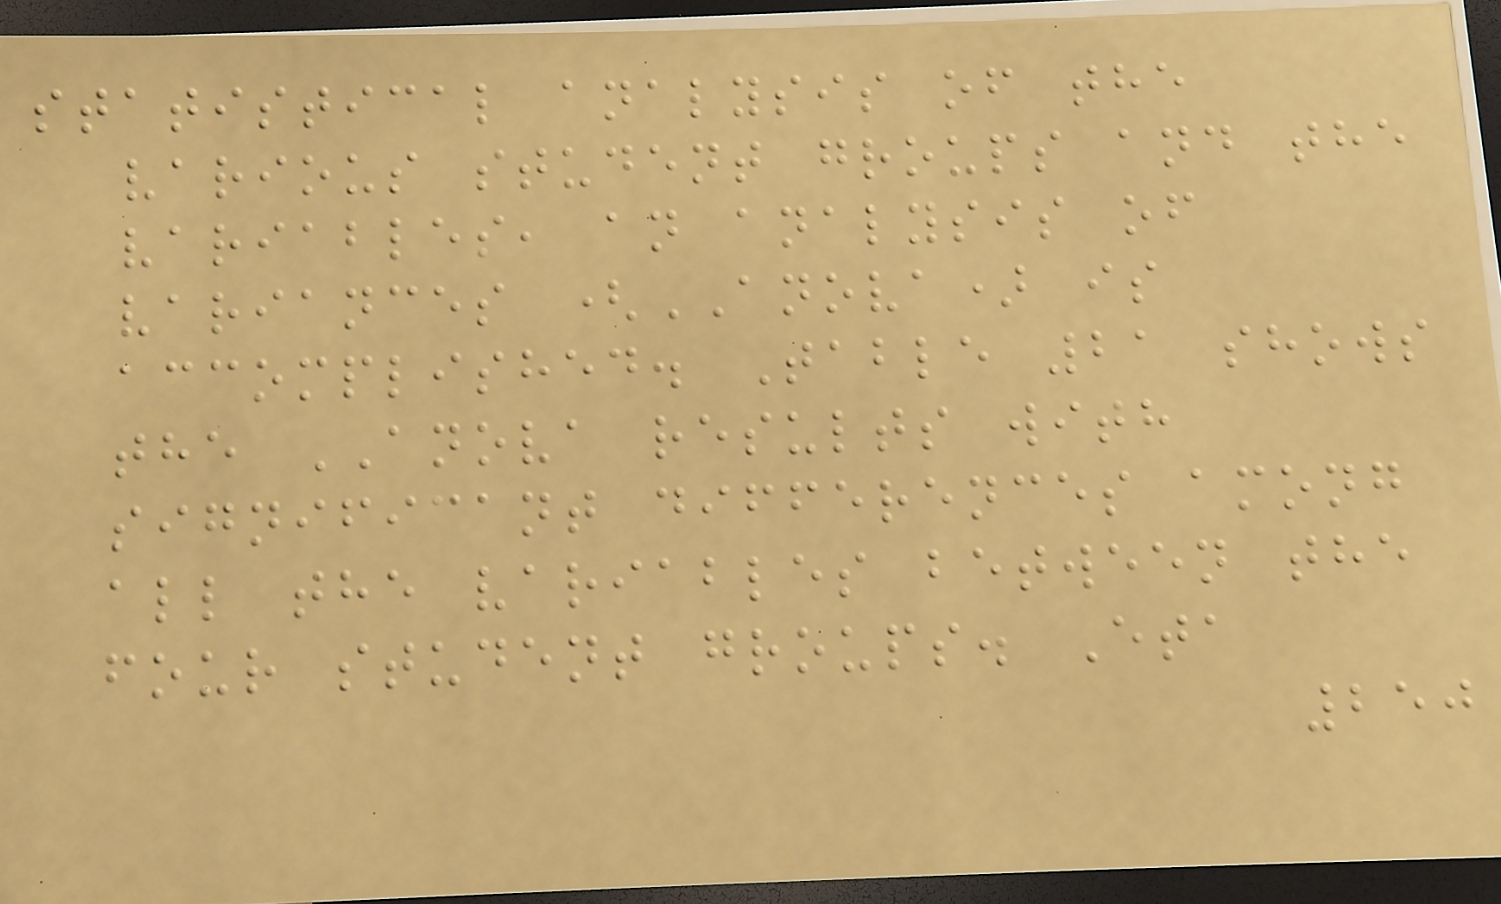statistical analysis of the
various student groups and the
variables, an analysis of
variances (ANOVA) is
accomplished. Table 21 shows
the ANOVA results with
significant differences among
all the variables between the
four student groups. Eta
250
